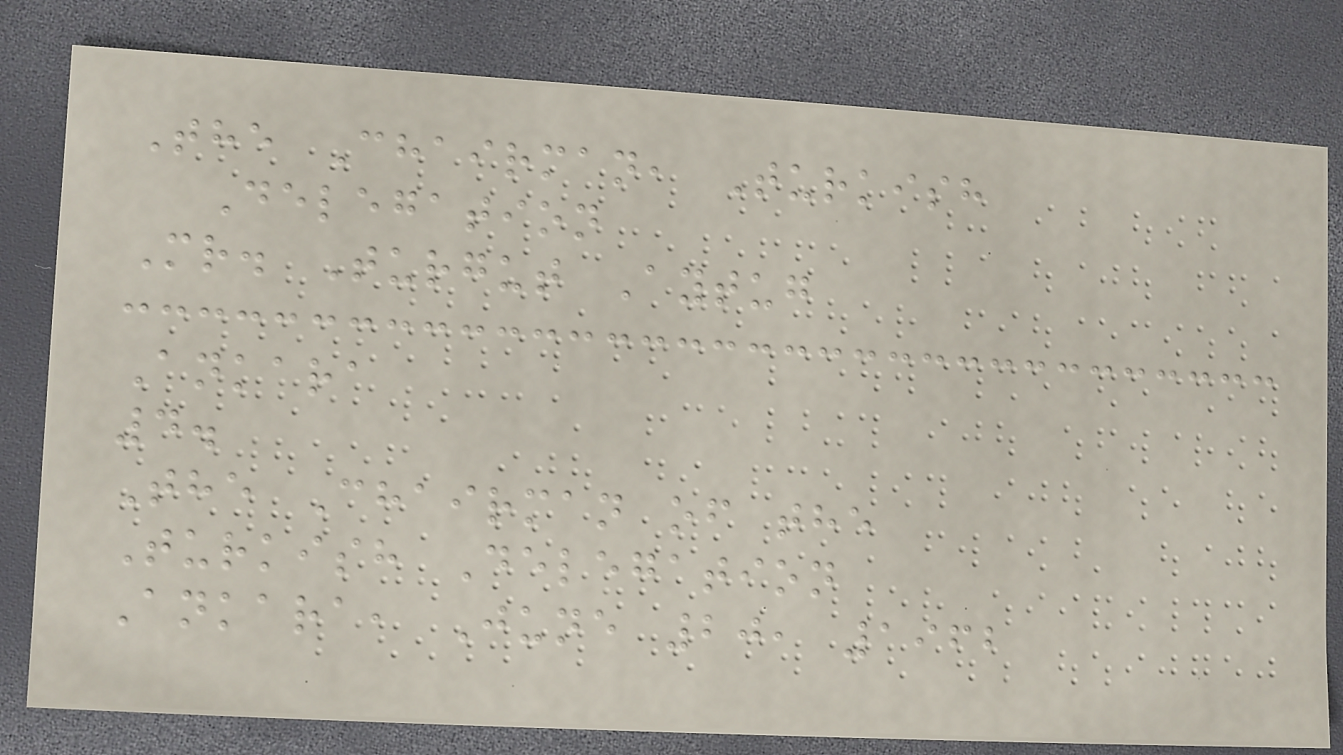The Chairman, Turkish
Delegation
Mr. Turgut Aytug
Ankara
4.
The Chairman of the
Turkish Delegation
Ankara, June 20, 1962
